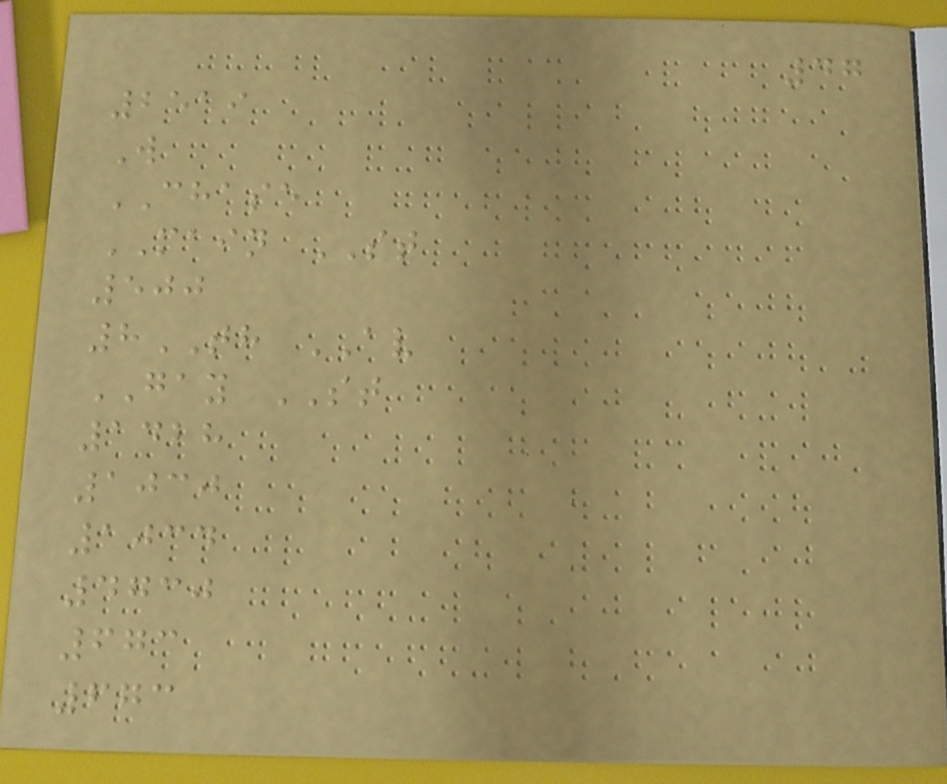47
2519
W
CHASE
MAIN ST
500
8TH AV
GAY ST
1428
1030
1034
4730
673
673
